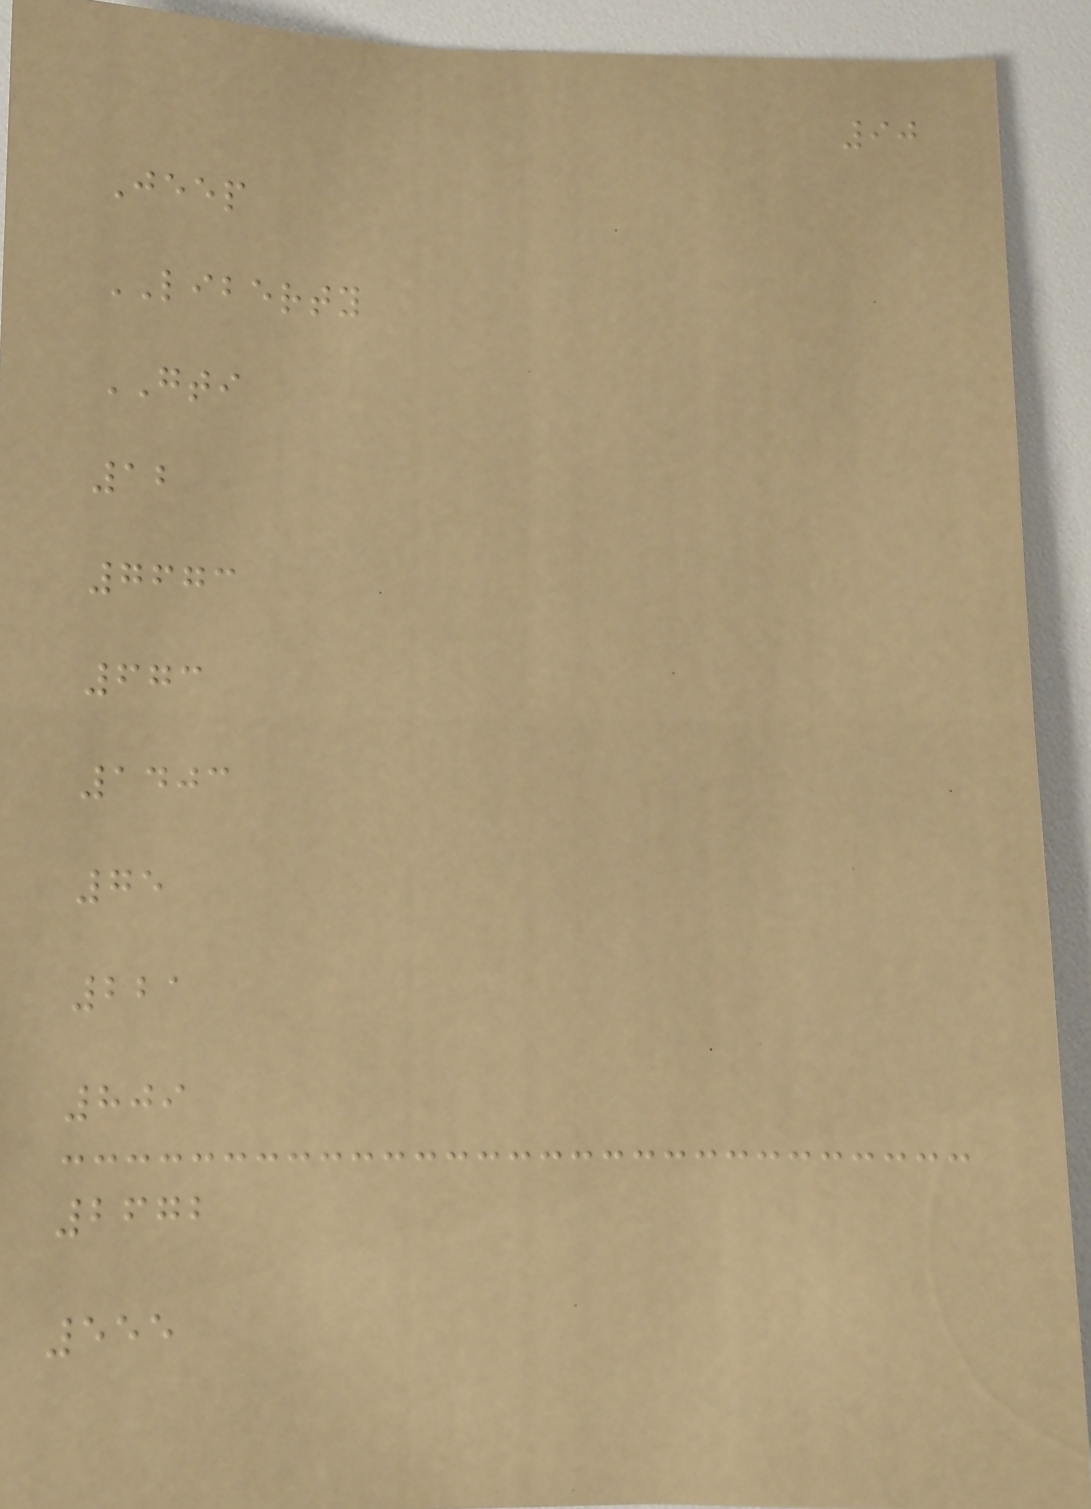90
Jeep
LIBERTY
GTI
12
7673
673
1403
75
221
809
2672
555
